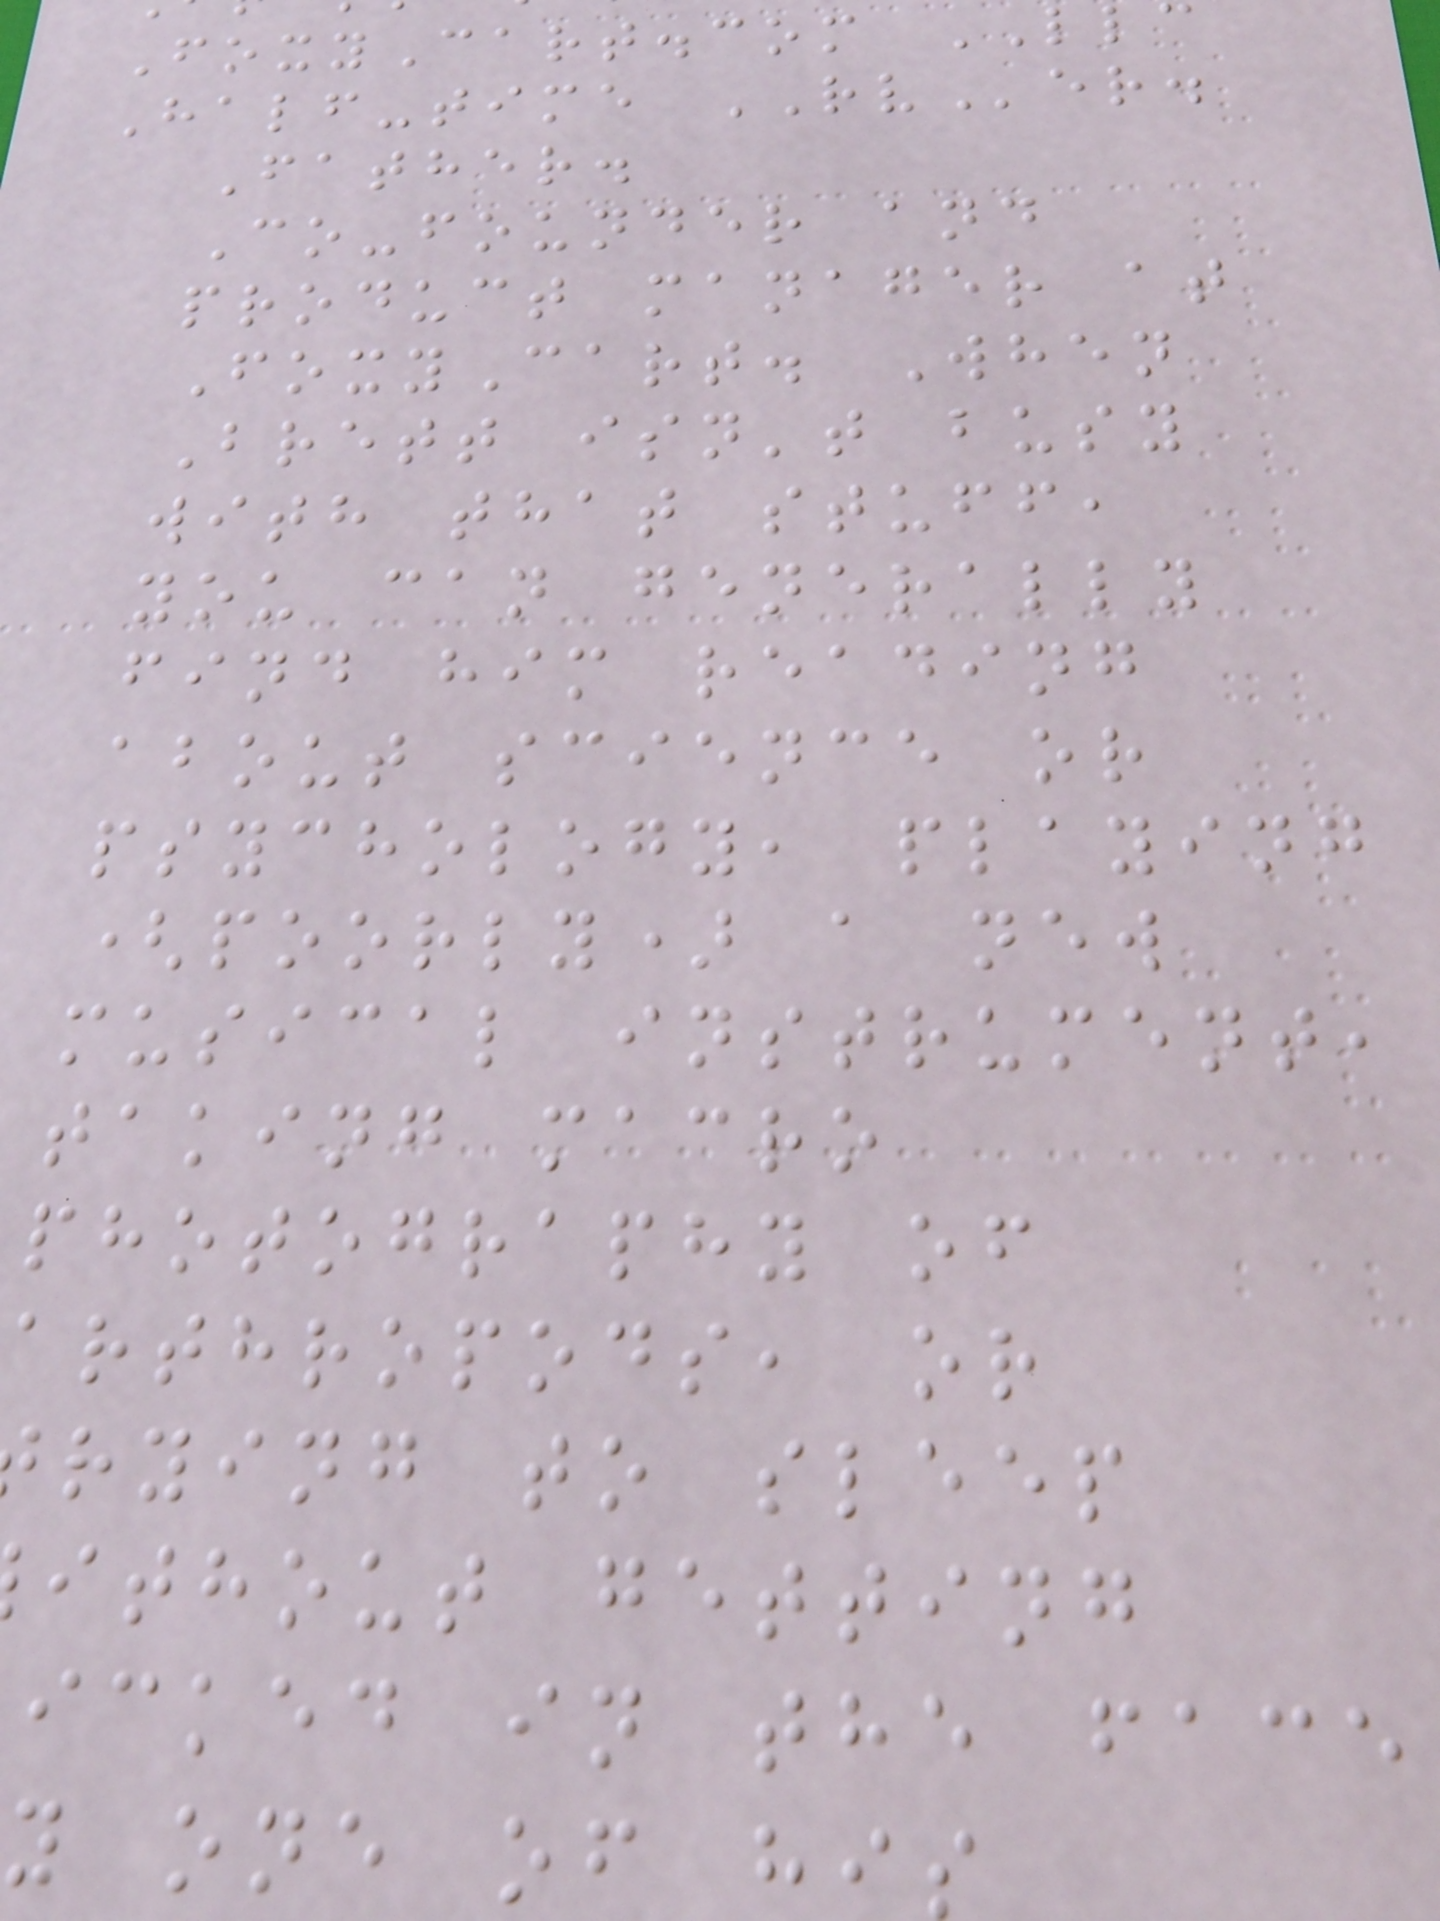FoxyCart.com LL
Half-time RVer.
Father.
Co-founder and
product manager at
FoxyCart. When
Brett isn't busy
with that stuff,
you can generally
find him reading
about science or
psychology, playing
(poorly) a new
musical instrument,
taking macro
photography of
arthropods, or
rying to sleep
ithout getting
icked in the face
y one of his
